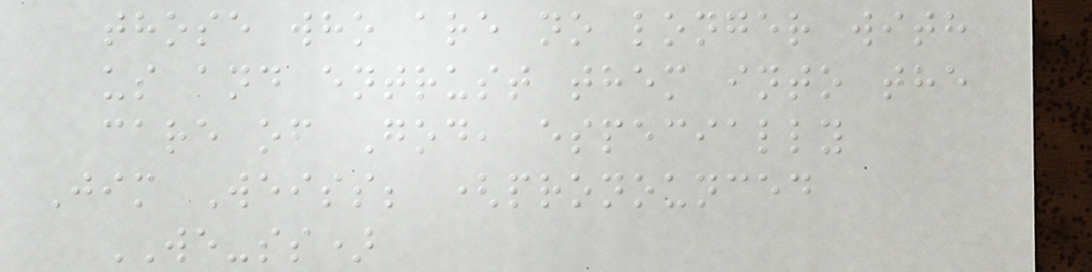those who are no longer with
us and entrust them into the
care of God, especially
Jim Weiss; (pronounced
WE-ss)
